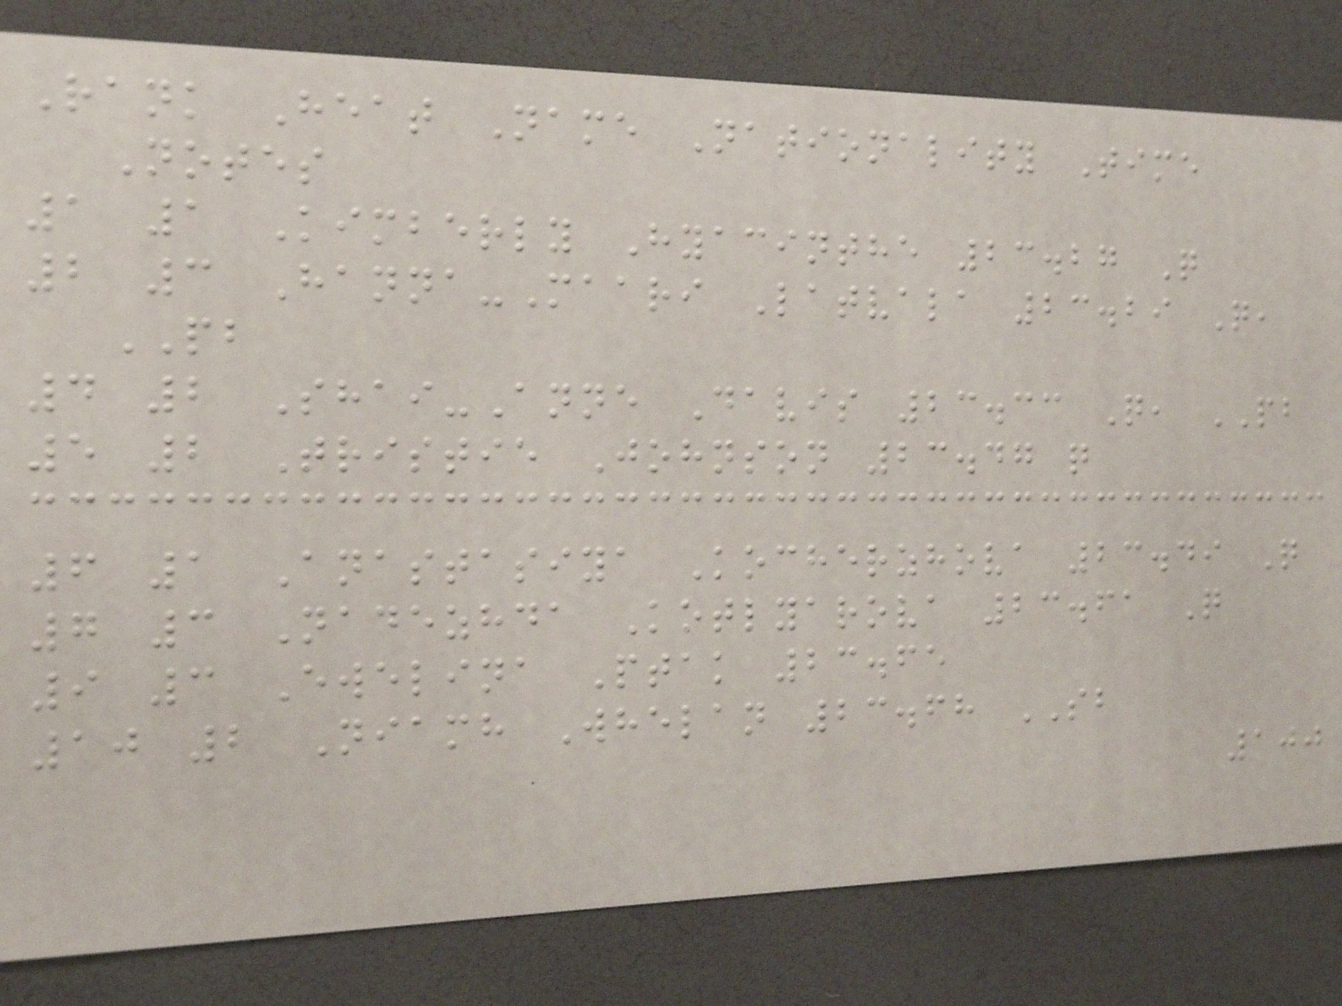Rank Heat Name Nationality Time
Notes
1 1 Kimberly Hyacinthe 23.27 Q
2 3 Hanna-Maari Latvala 23.29 Q,
PB
4 2 Shai-Anne Davis 23.33 Q, PB
5 2 Tristie Johnson 23.47 q
6 1 Anastasiya Kocherzhova 23.49 Q
7 3 Nadezhda Kotlyarova 23.61 Q
9 3 Ewelina Ptak 23.65
10 2 Niamh Whelan 23.68 SB
100
